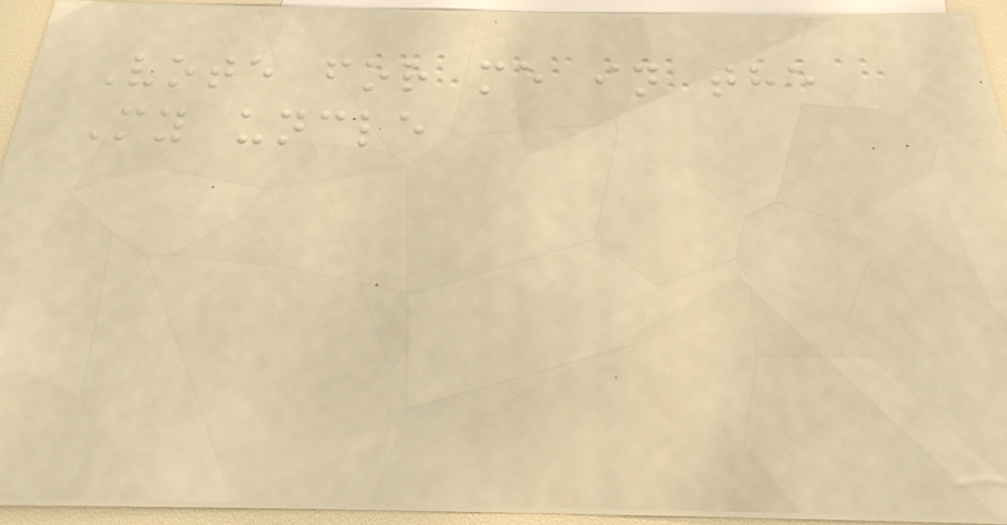Vote for me in the
My uncle
